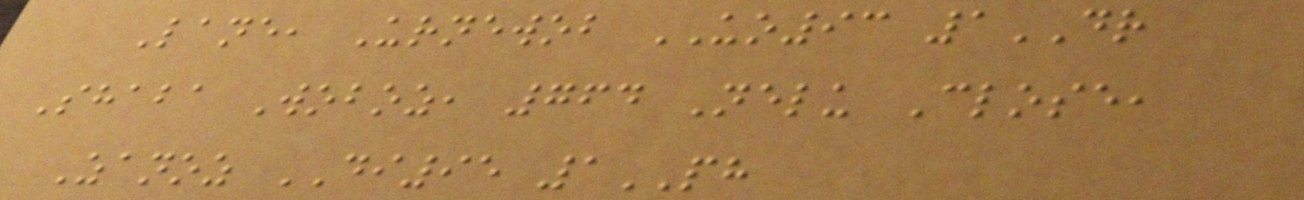Lane, Urnewob UO93 1DR
Shaba Woboz, 764 Nelu Close,
Zanoz DI95 1PH
